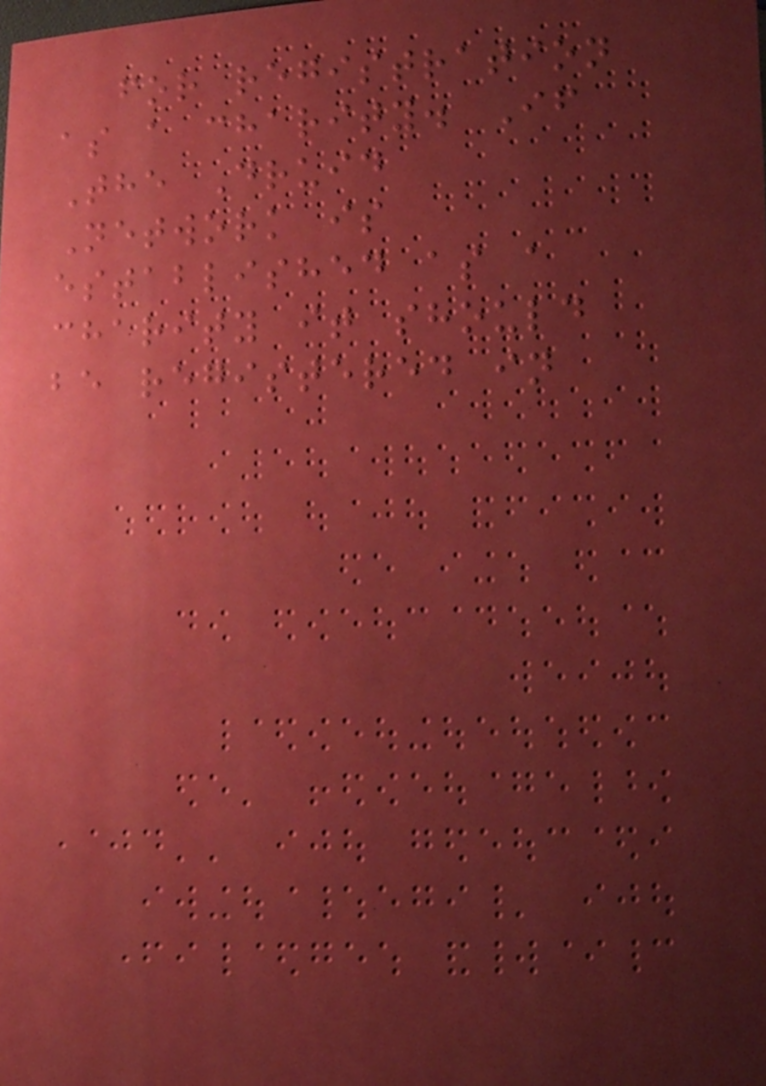for registration
as a charity. If
The Druid
Network is
established as a
charity it should
be registered in
